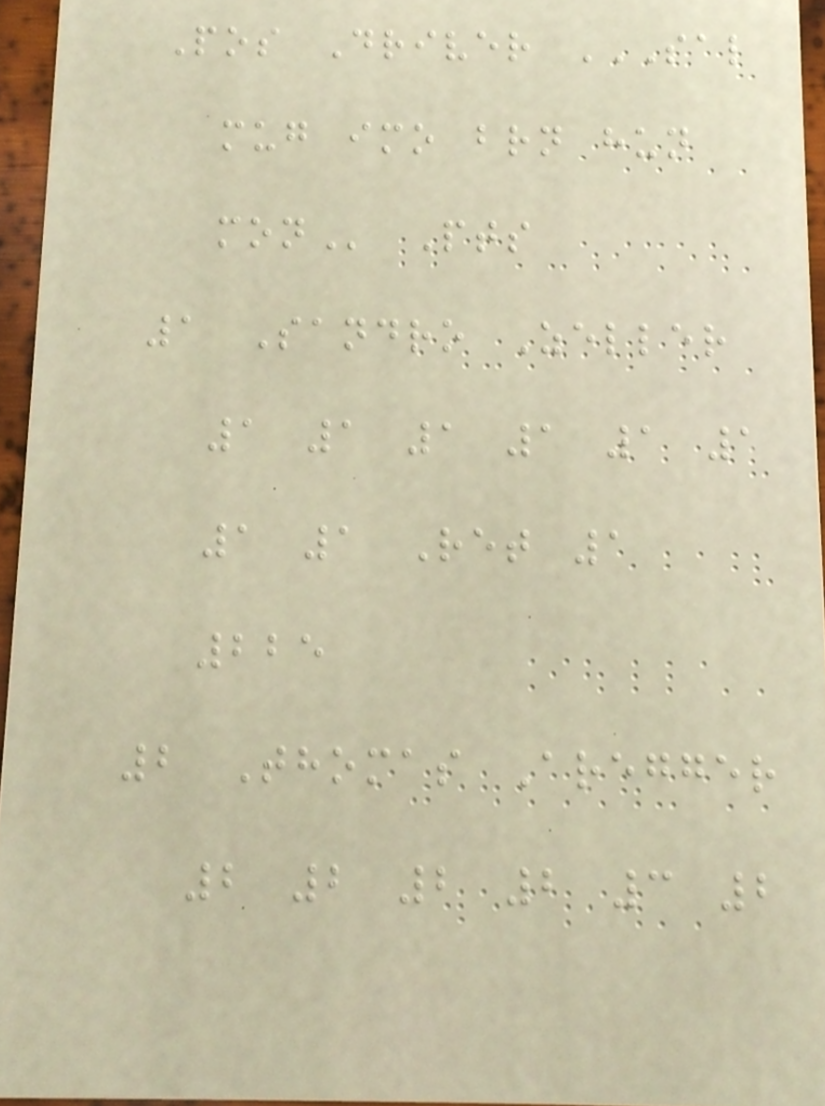Pos Driver SAL
MUG IMO BRN HUN
MON Pts
1 Sandro Zeller
1 1 1 1 1 1
1 1 Ret 1
225
2 Thomas Aregger
2 2 2 2 3 2
